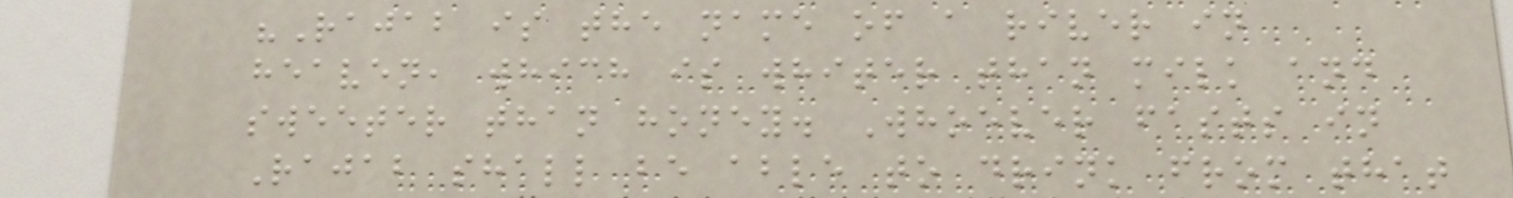"Rajab is the name of a river in
heaven, which is whiter than milk and
sweeter than honey. Whoever fasts in
Rajab shall be able to drink from that
